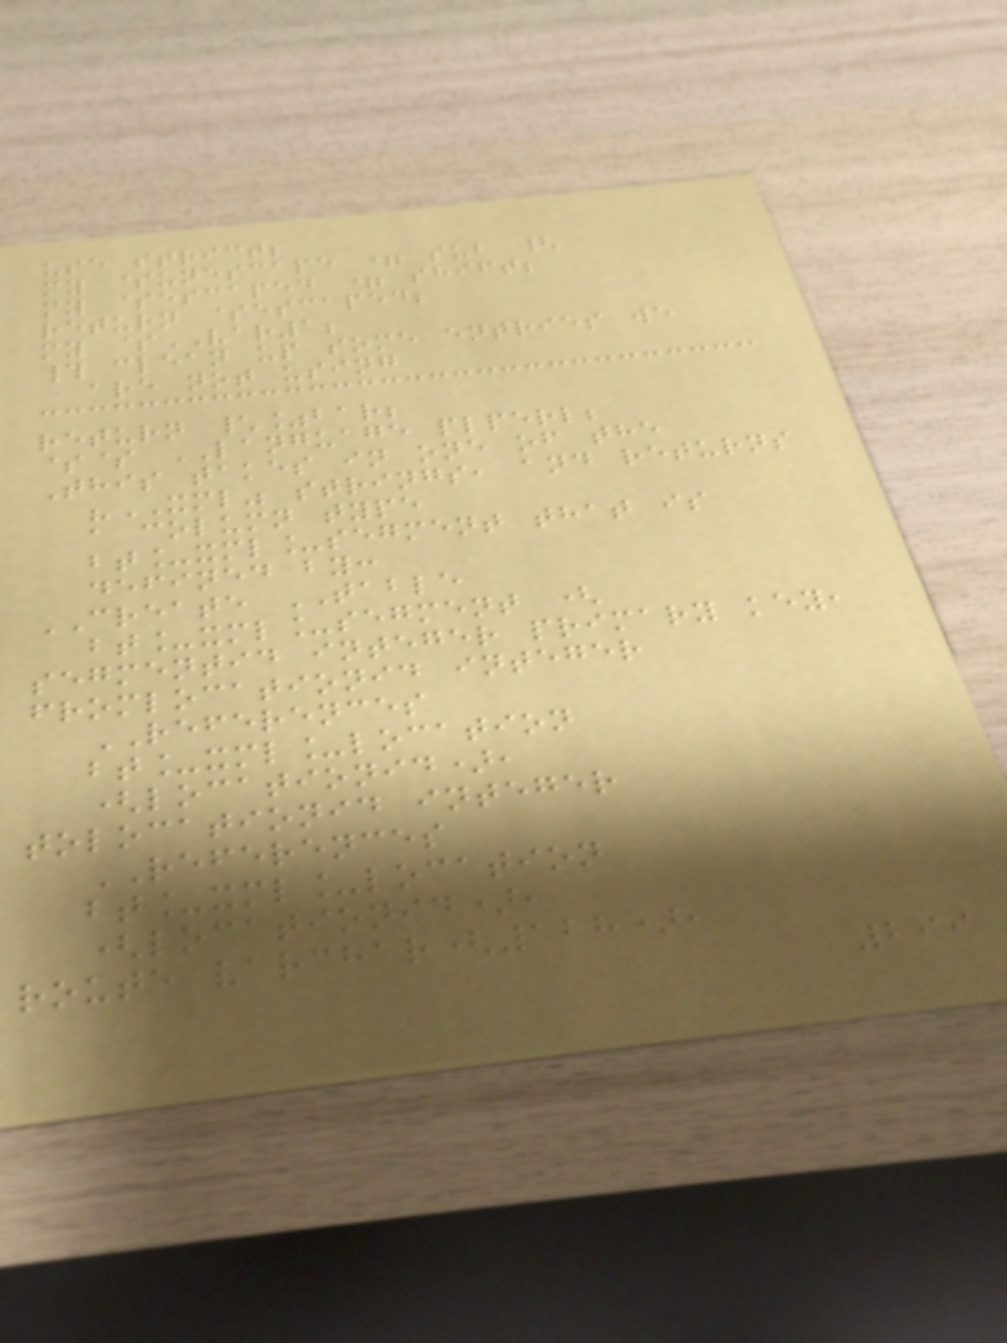use strict;
my $unescape = sub {
my $escaped = shift;
return $escaped;
my $VAR1;
# clean up some entries we
are not using
return \%bar;
$$ LANGUAGE plperl;
This takes in one of the
"XML" strings, and returns
a column type
bt_xml_segment that is
defined by:
CREATE TABLE
bt_xml_segment (
segmentid integer primary key,
fromlocationid integer
REFERENCES
bt_xml_location
(locationid),
tolocationid integer
REFERENCES
bt_xml_location
(locationid),
route varchar(128),
299
